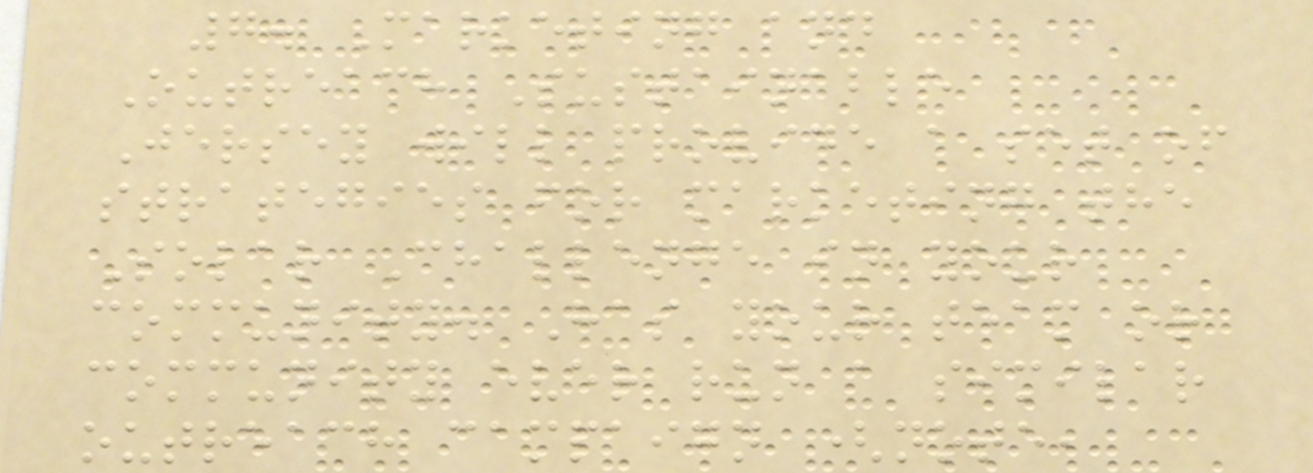7. Marketing and
Outreach Sustainable
Jersey will provide a set of
strategies for marketing the
Solar Challenge in your
community. Has your team or
community ever run a similar
outreach campaign (note,
